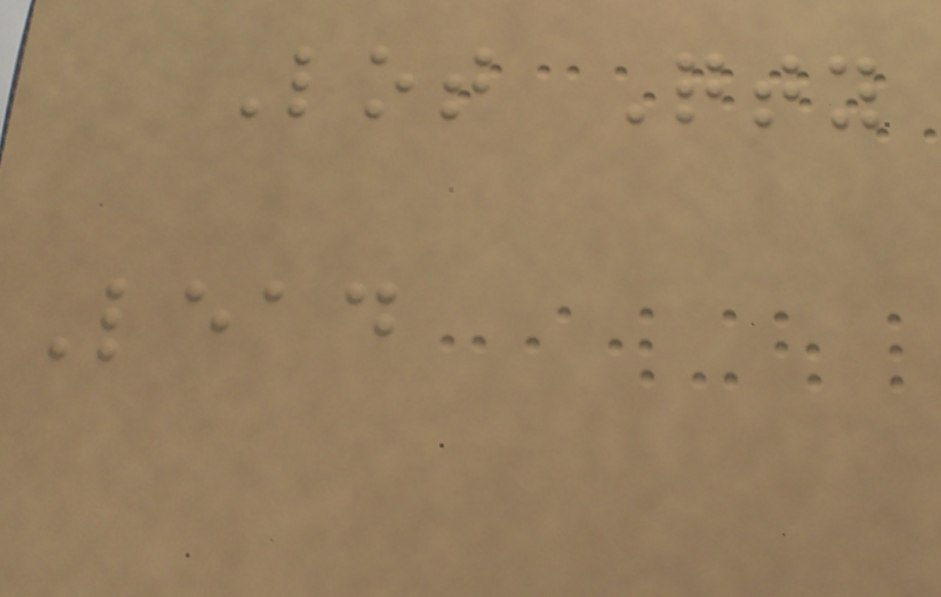Lot Qty
Lead
